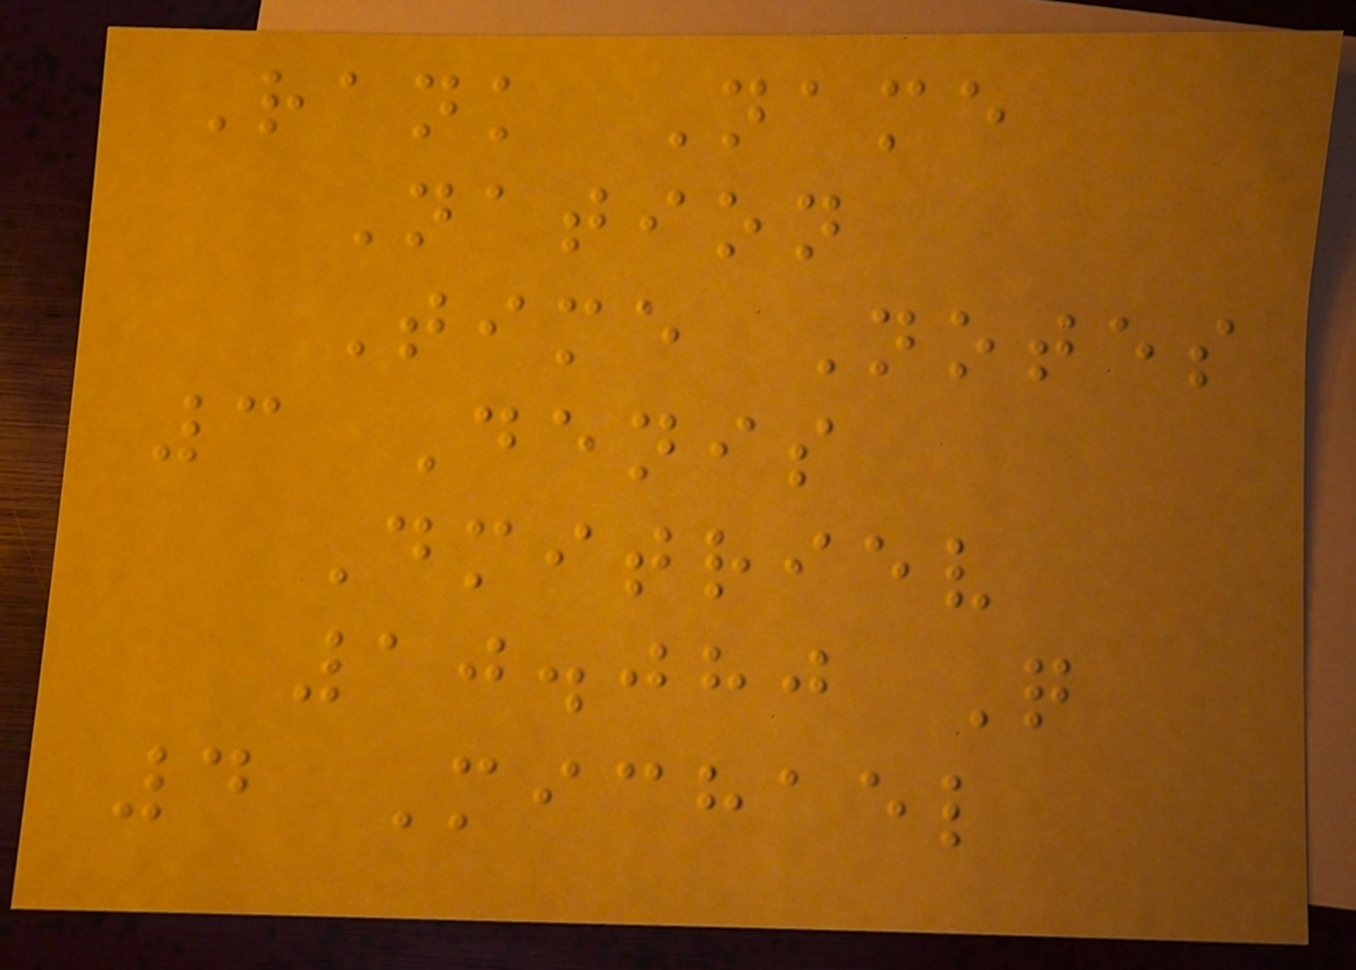Rank Name
Nation
Time Notes
3 Denis
Dmitriev
10.080 Q
4 Michael
